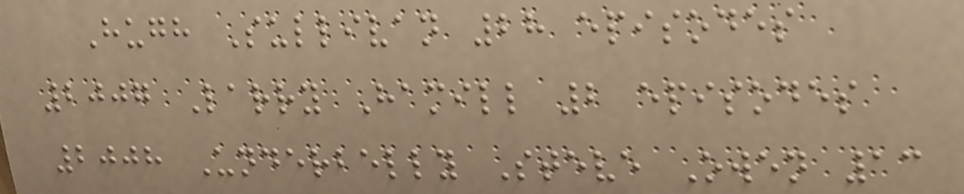Hugh Sullivan 28 episodes
2007 Larry Hamill 2 episodes
2008 Underbelly Steve Owen 13
